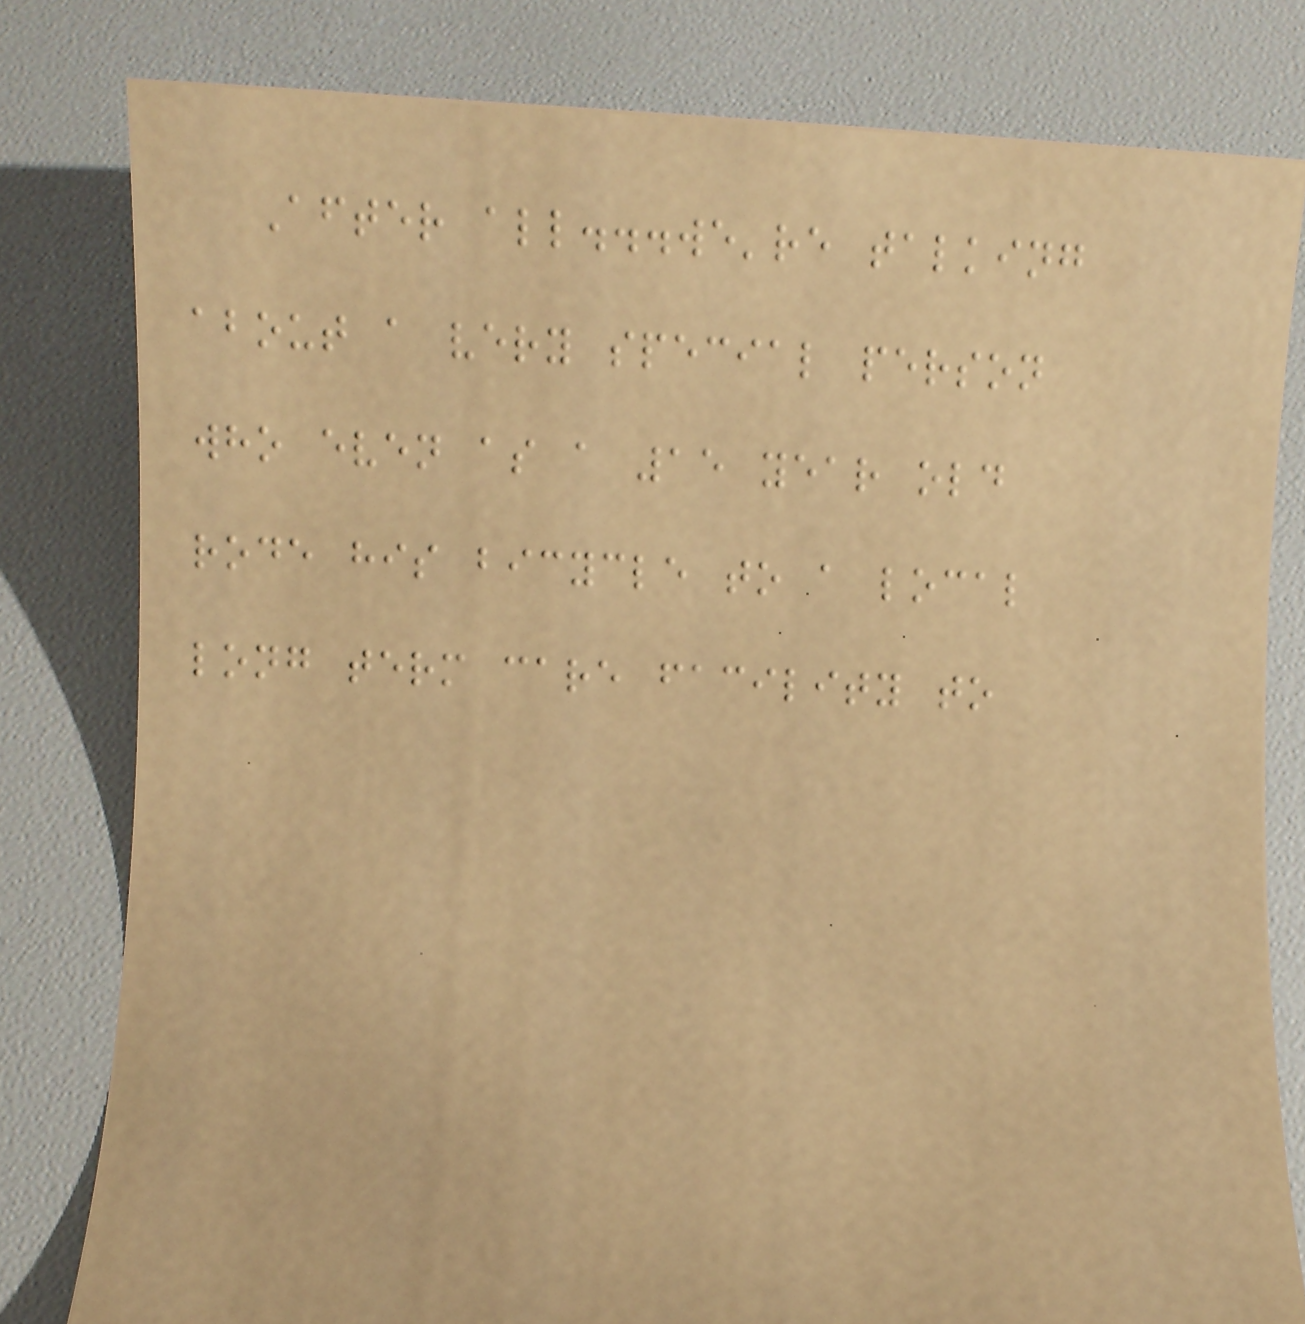After all...we're talking
about a very special person
who even as a 15 year old
rode his bicycle to a local
long term care facility to
